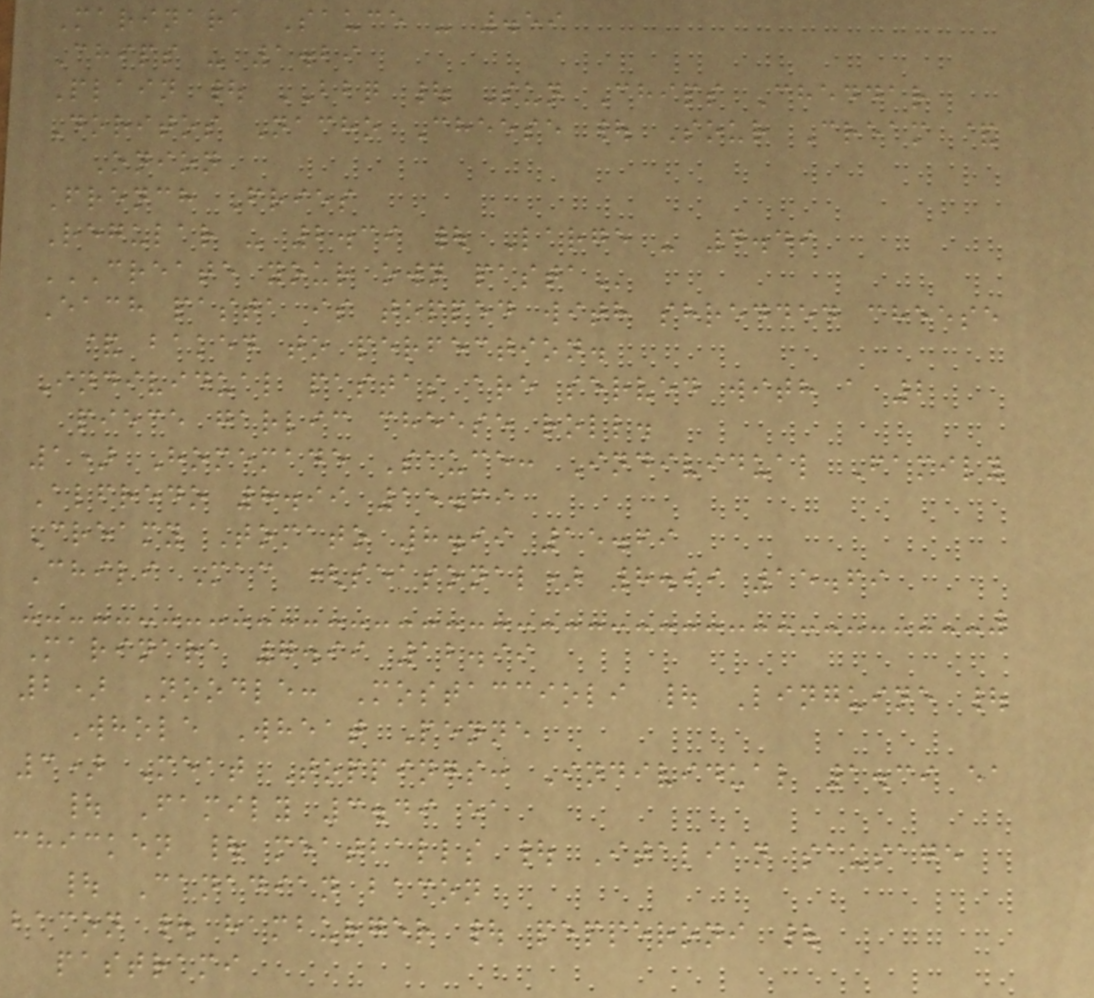Marinara Sauce - .59
Chips - 1.29
Plain | BBQ | Sun Chips Cheddar
Doritos Nacho Cheese | Sour Cream &
Onion
French Fries
Regular - 2.39 | Large - 4.49
CREATE YOUR OWN PASTA
Each pasta is topped with shredded cheese
& baked to perfection.
Individual pastas are served with a 2
piece garlic cheese roll.
1) Homemade Sauce: Individual Family
Alfredo 8.99 15.69
Creamy Tomato 8.99 15.69
Chili Mac (seasonal) 8.99 15.69
Marinara 7.99 12.99
2) Noodle: Mostaccioli | Linguine |
Whole Wheat Penne
3) Meat Toppings: Individual 1.39 ea
| Family 3.49 ea
chicken | meatballs | Italian sausage
| Canadian bacon
bacon | hamburger | pepperoni |
pastrami
